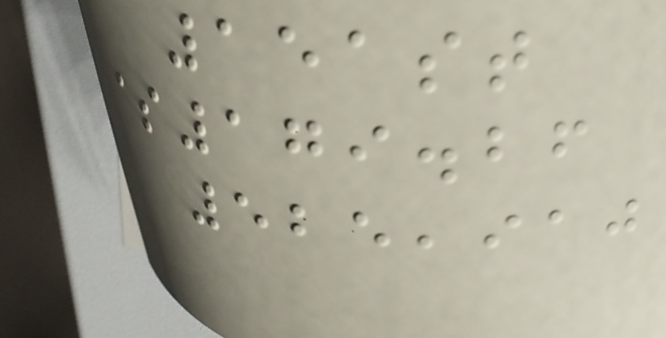151st
$179.26
525,910
